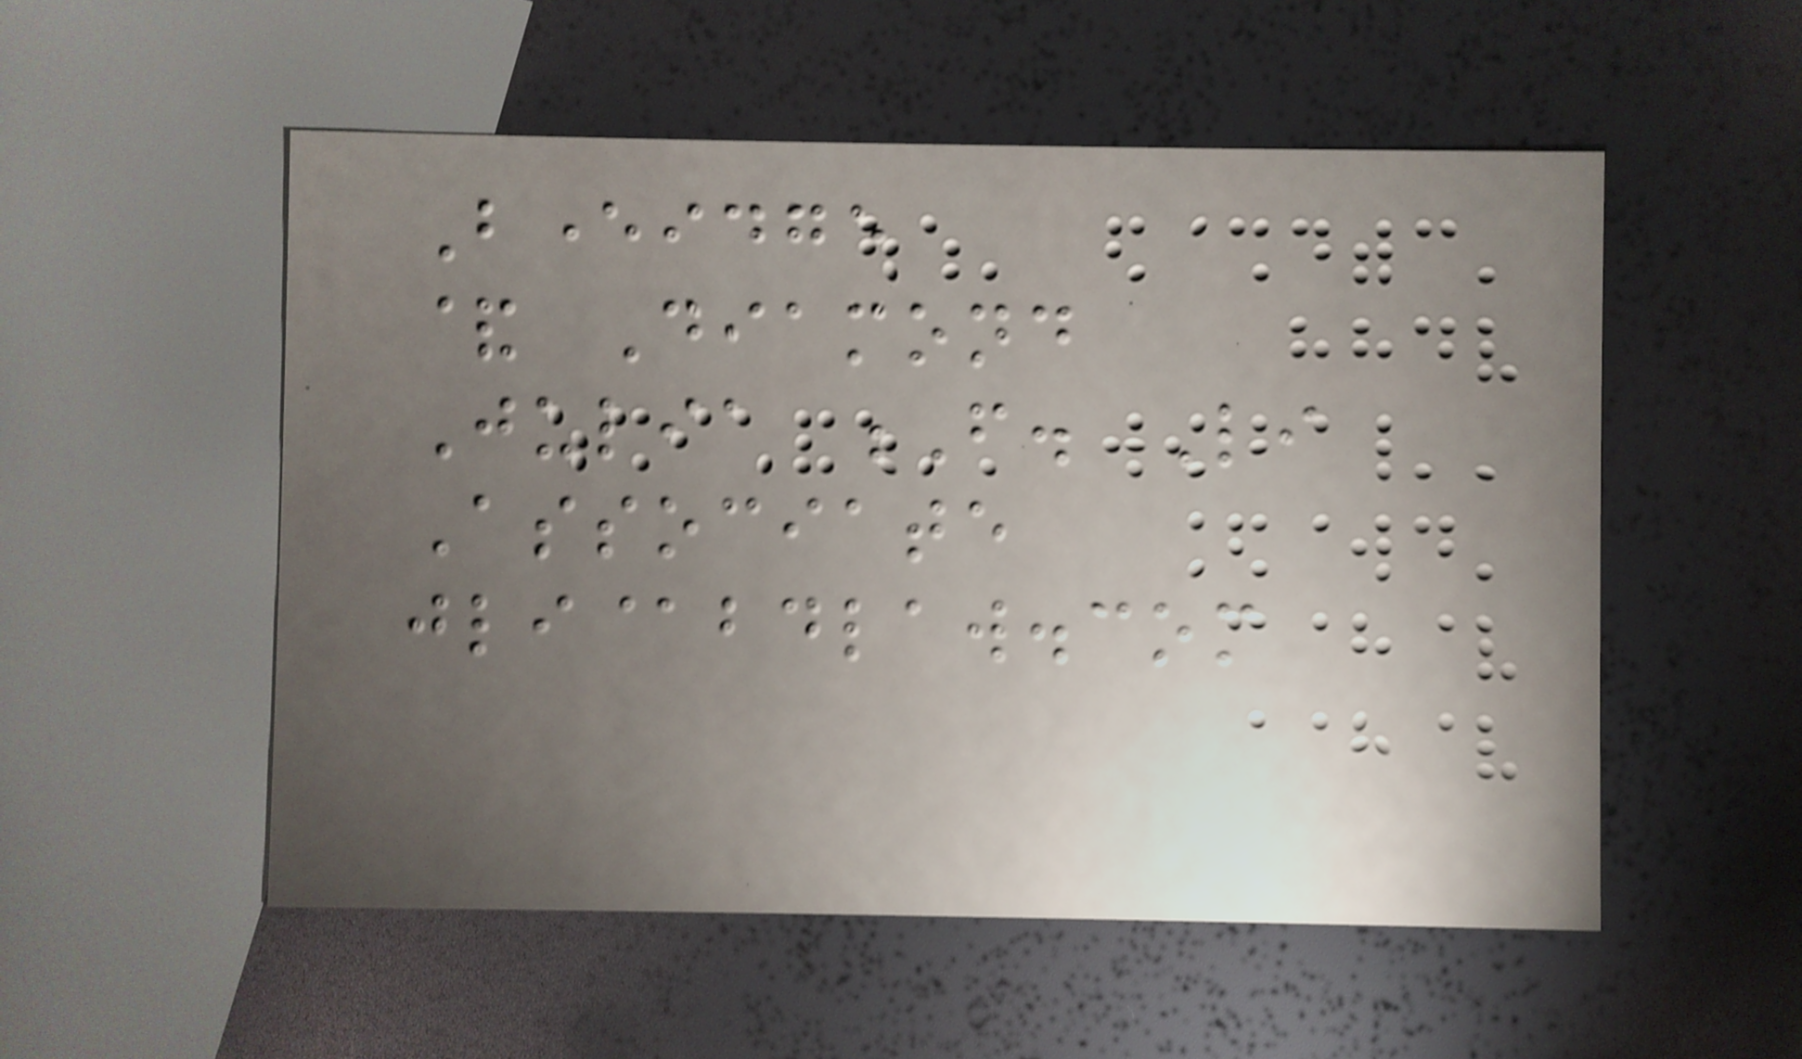Beveridge
& Diamond
Julia F. Li
Associate
jli@bdlaw.com
